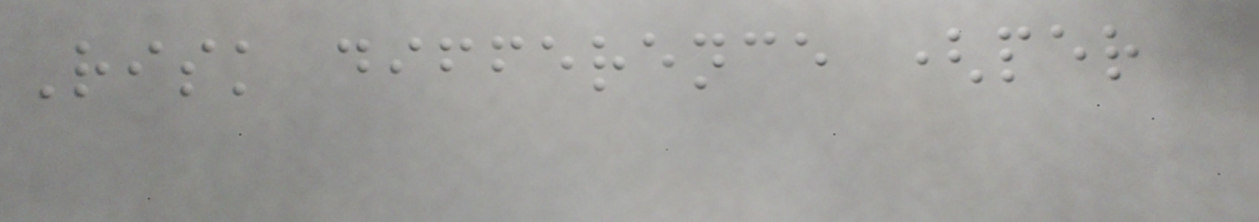Risk difference (per
